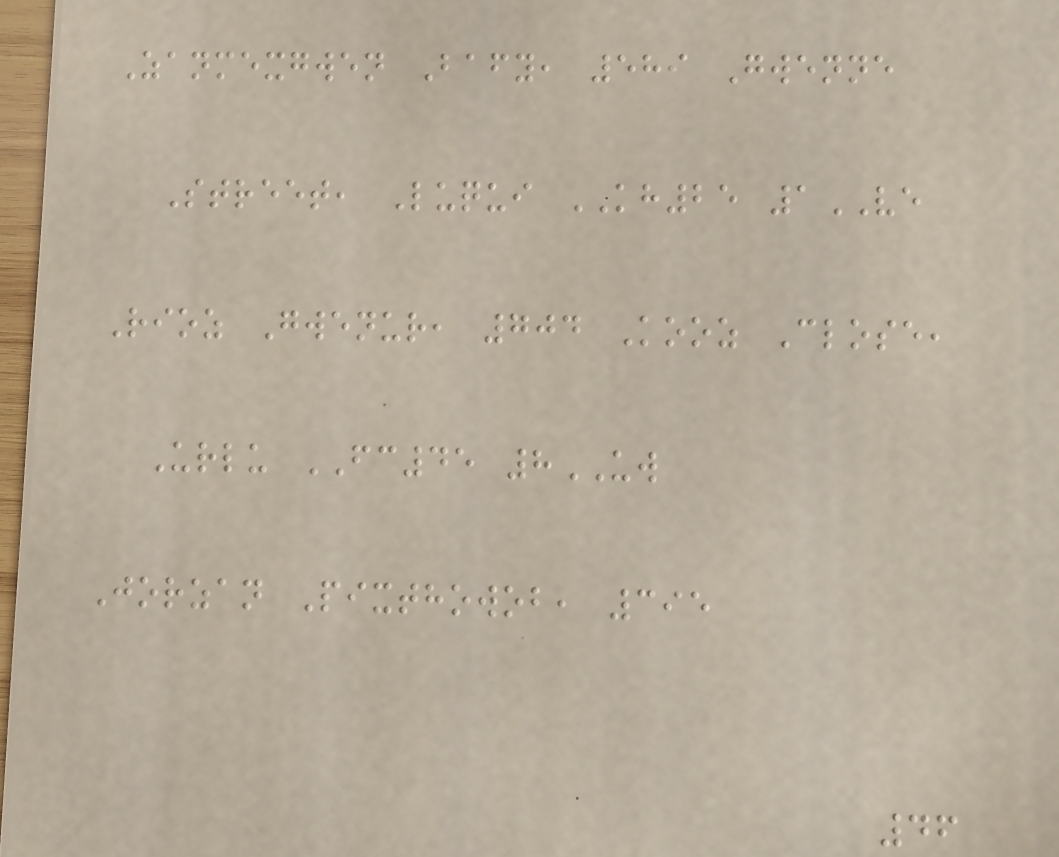Zanmexgwen Bafy, 589 Gwenne
Street, Luqui KH25 1VE
Rioz Gwenur, 704 Kooz Close,
Urlu FC45 8UW
Jorzan Pixthowob, 395
46
